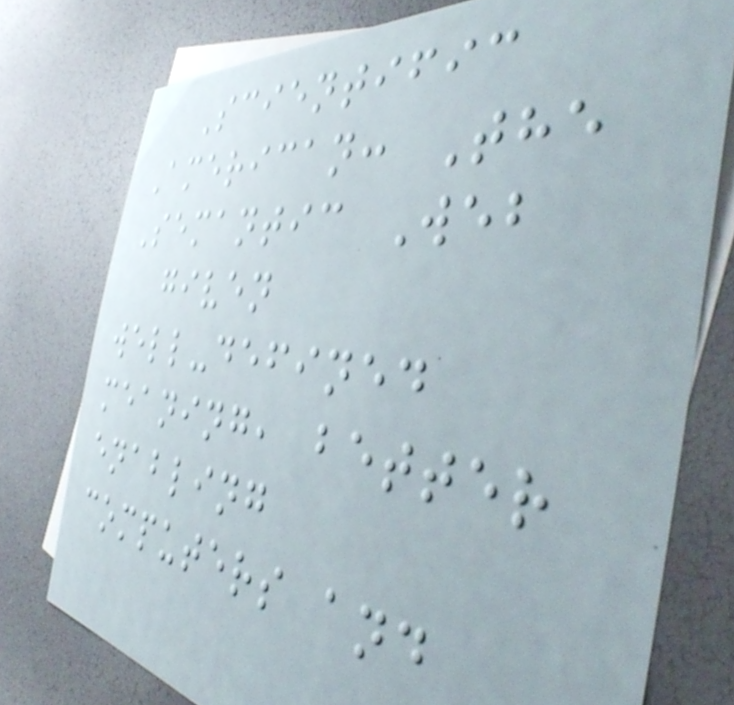Scientific
American: The
Semantic Web
given
well-defined
meaning, better
enabling
computers and
